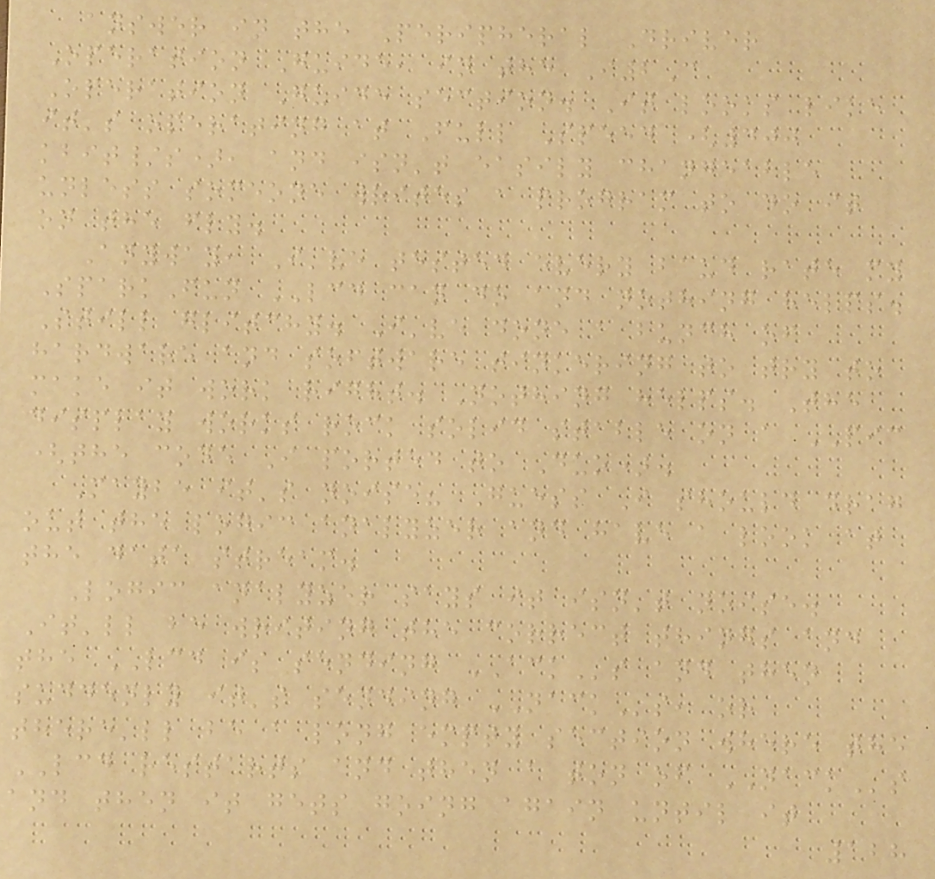answer in the Peripheral Driver
Operation Guide, in the I2C
Operation Guide section. It looks like
it's operating at Full Speed (400
kbit/s), and isn't easily changeable
unless someone writes a program to do it
on the fly.
Anyway, I've tested every baud rate my
SparkFun LCD can do and nothing helps.
Still glitchy. I've done a bunch of
hardware and software tinkering to try to
make it work right. Nothing helps. The
display works rock solid stable on a PIC
(the code I ported to Duo).
Maybe it's noise? Guess I should drag
out the logic analyzer and have a look at
the data stream.
Logic analyzer says it isn't noise.
It'll be writing the correct things and
the LCD is sending ACKs and then
suddenly it's sending NACKs, or
there'll be a long empty section where the
LCD restarts and then a ton of NACKs
and then it gets going again until it
128
